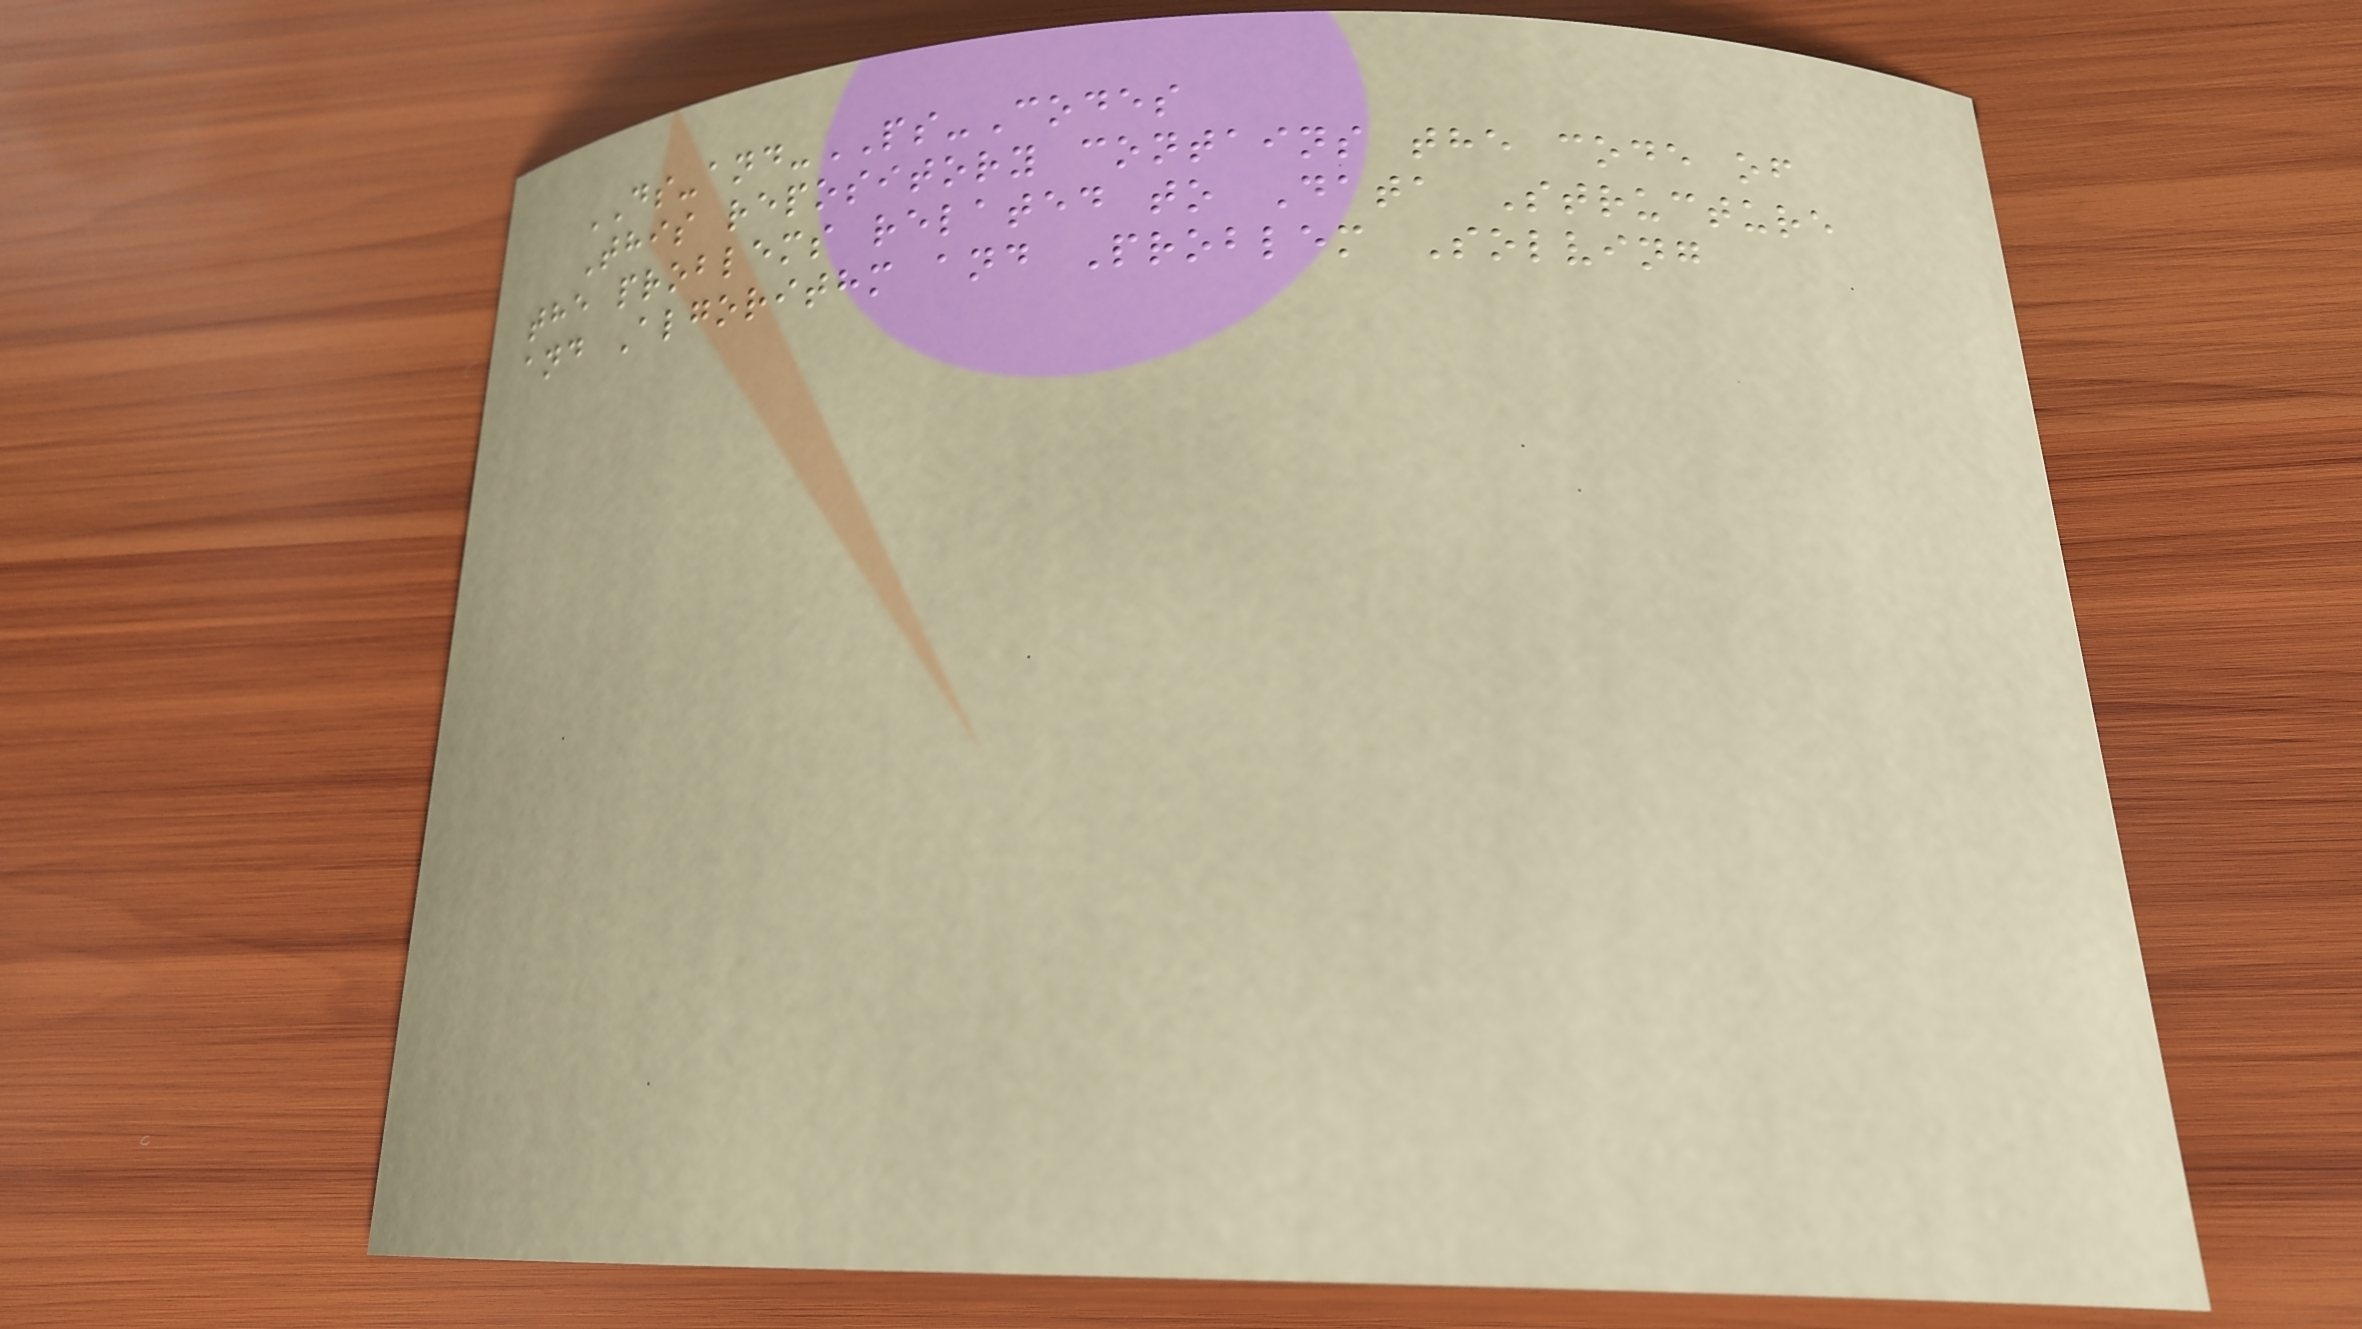DS-and-PS-Codes
This repository contains the code of
the problems related to Data Structure
and Algorithm and Problem Solving
